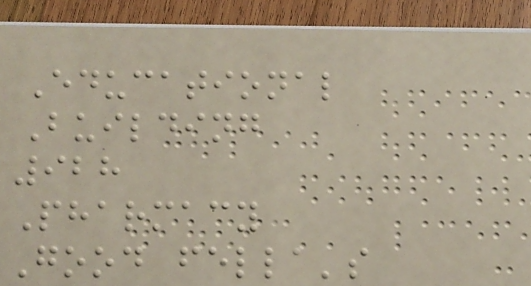Educational
Building
928
Pharmacy
Good fella's
